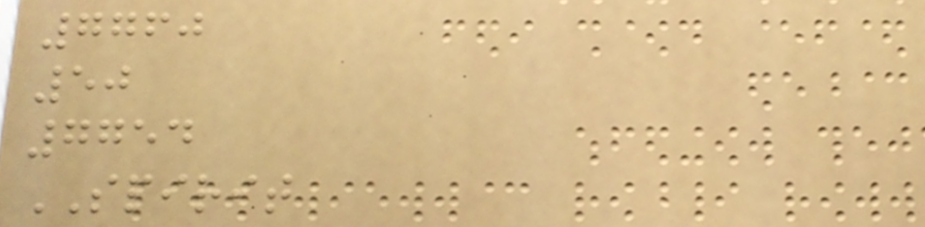7760
50
7754
SPIRIT
